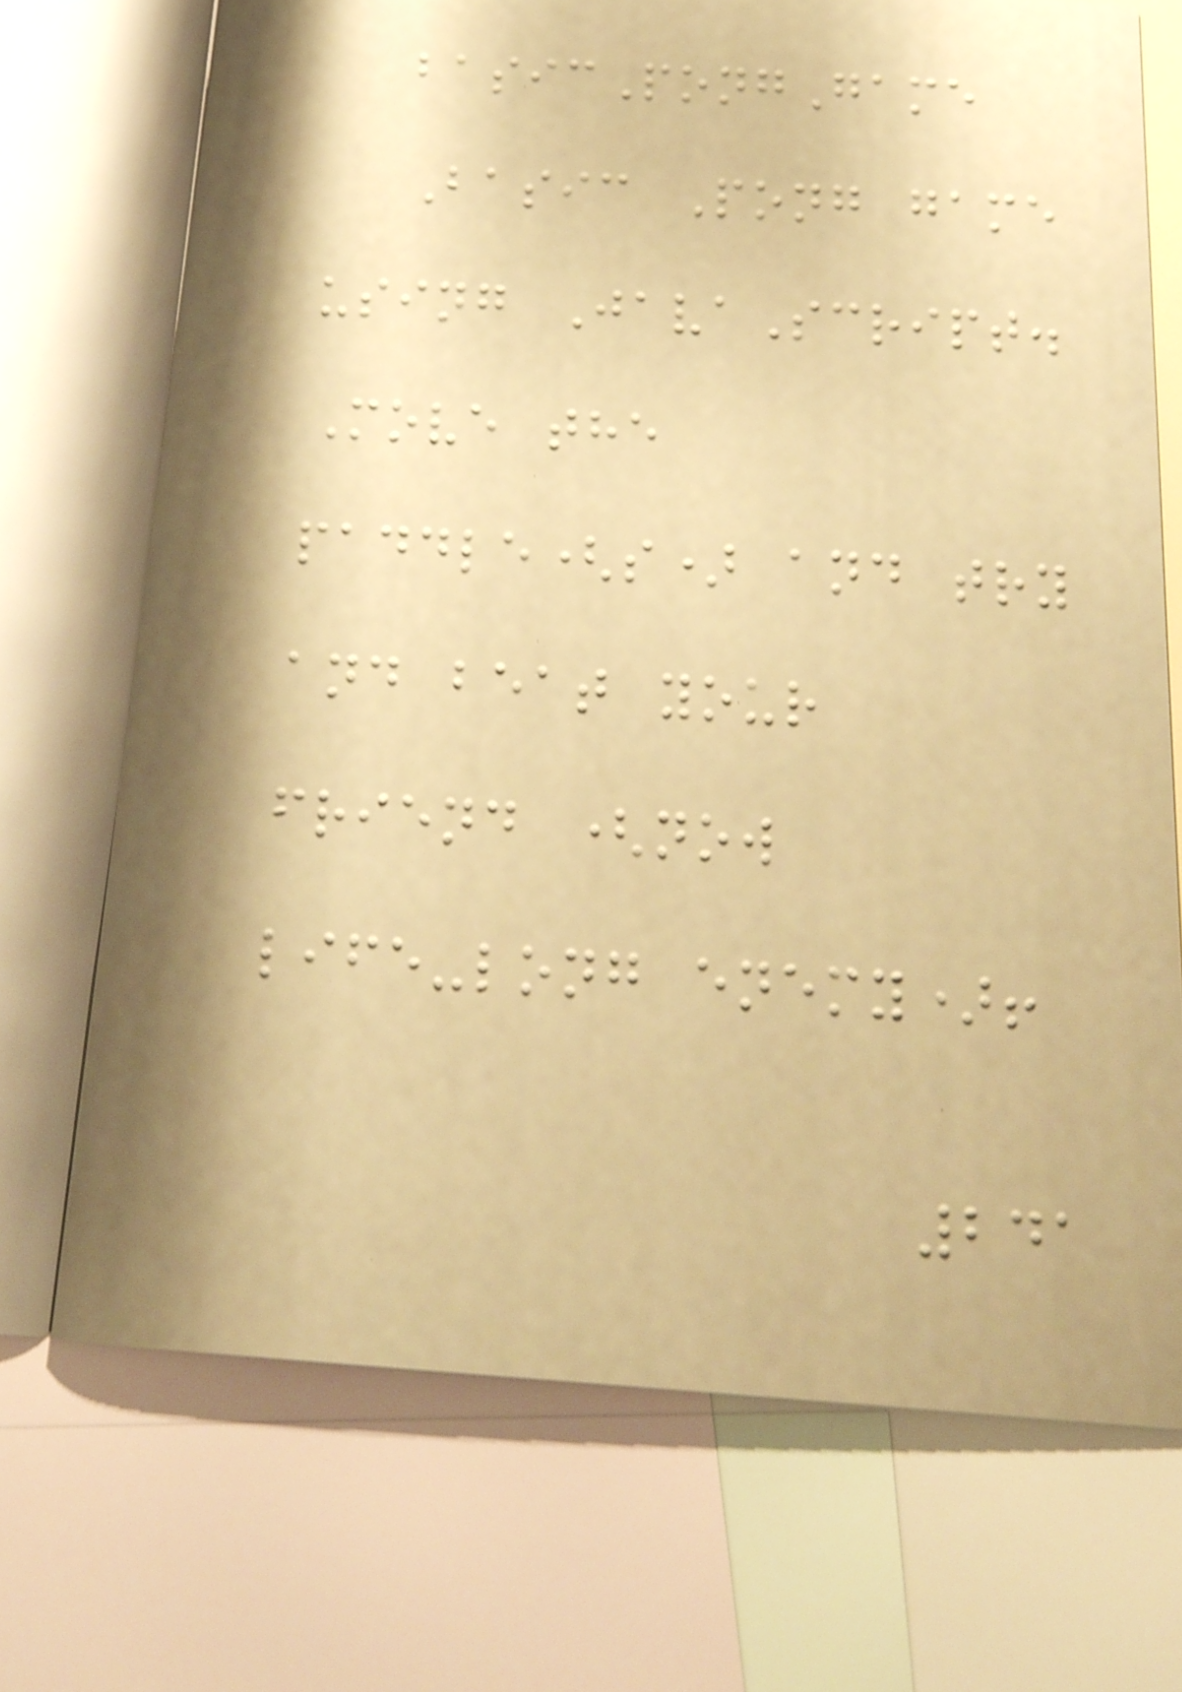basicPongGame
Basic Pong game
using JavaScript.
Move the
paddle(s) and try
and beat your
friend (now
life-long enemy)!
241
